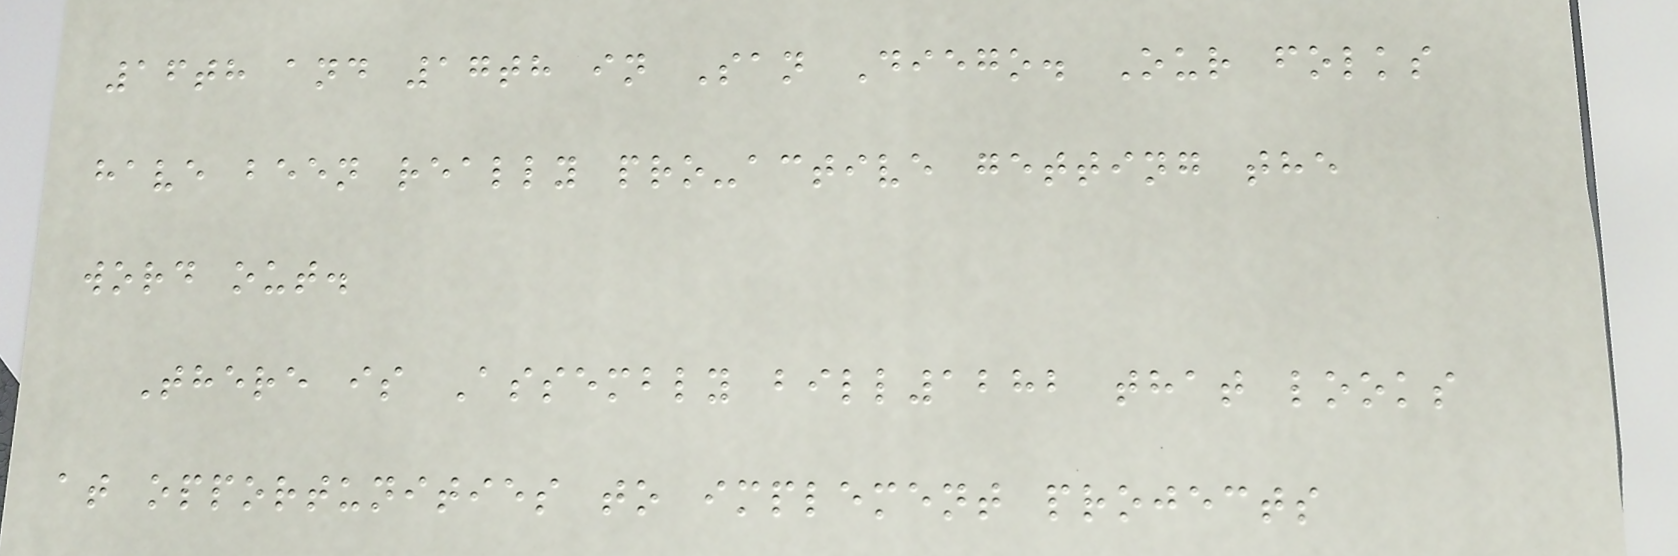16th and 17th in San Diego. Our folks
have been really pro-active getting the
word out.
There is Assembly bill1282 that looks
at opportunities to implement projects
